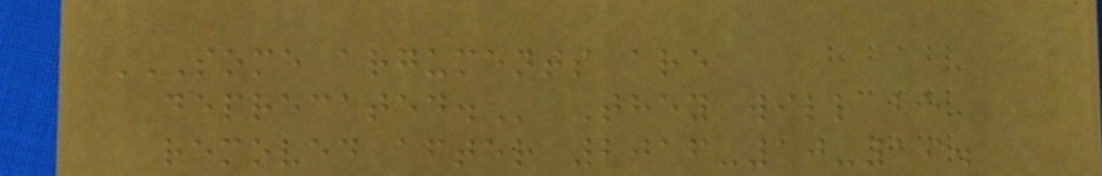SOME ARGUMENTS ARE
DEPRECATED. They will be
removed after 2016-10-19.
